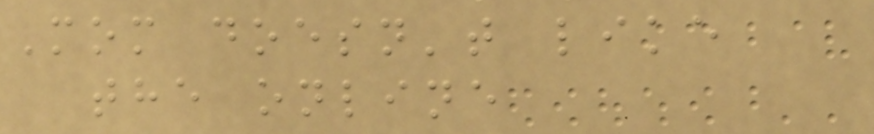Mom doesn't like
the online
